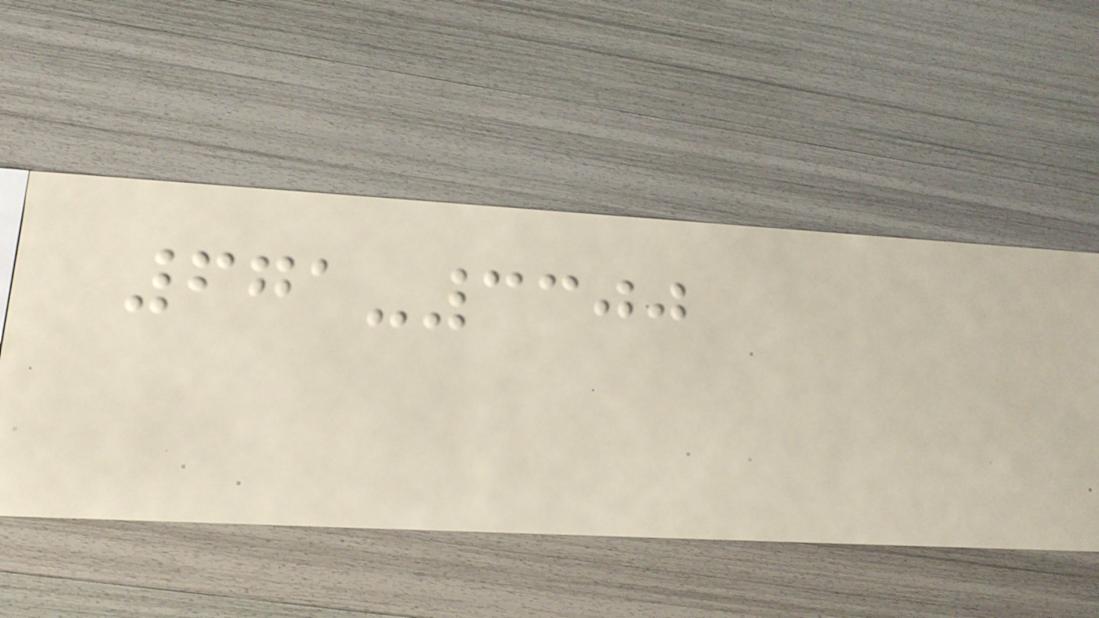671-3300
